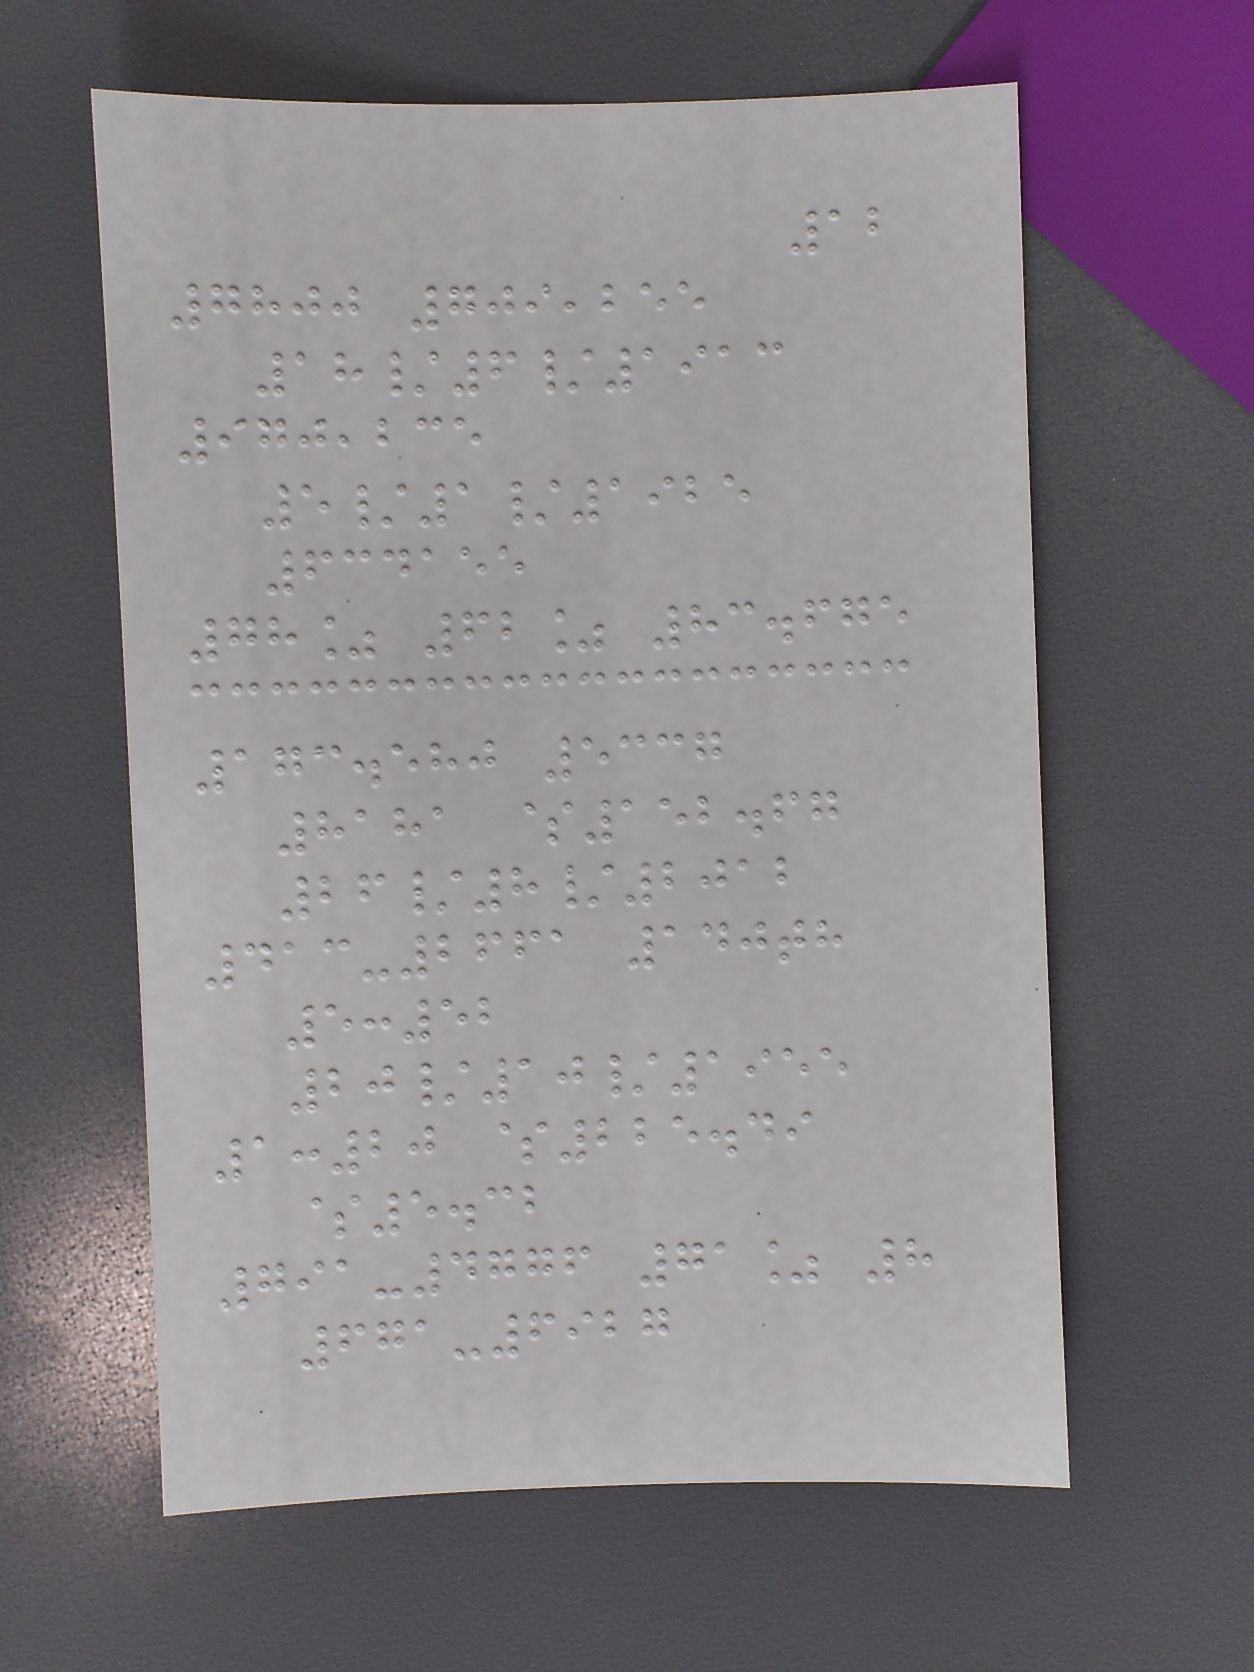12
7800 709,255
18/6/1913
970,235
5/1/1925
634155
78% 62% 83.675
173.580 5337
8181 $152.67
26/8/2012
413-2661 140th
5:52
20/10/1955
1:20 $225.49
$5.32
791-4776 71% 8
671-6927
